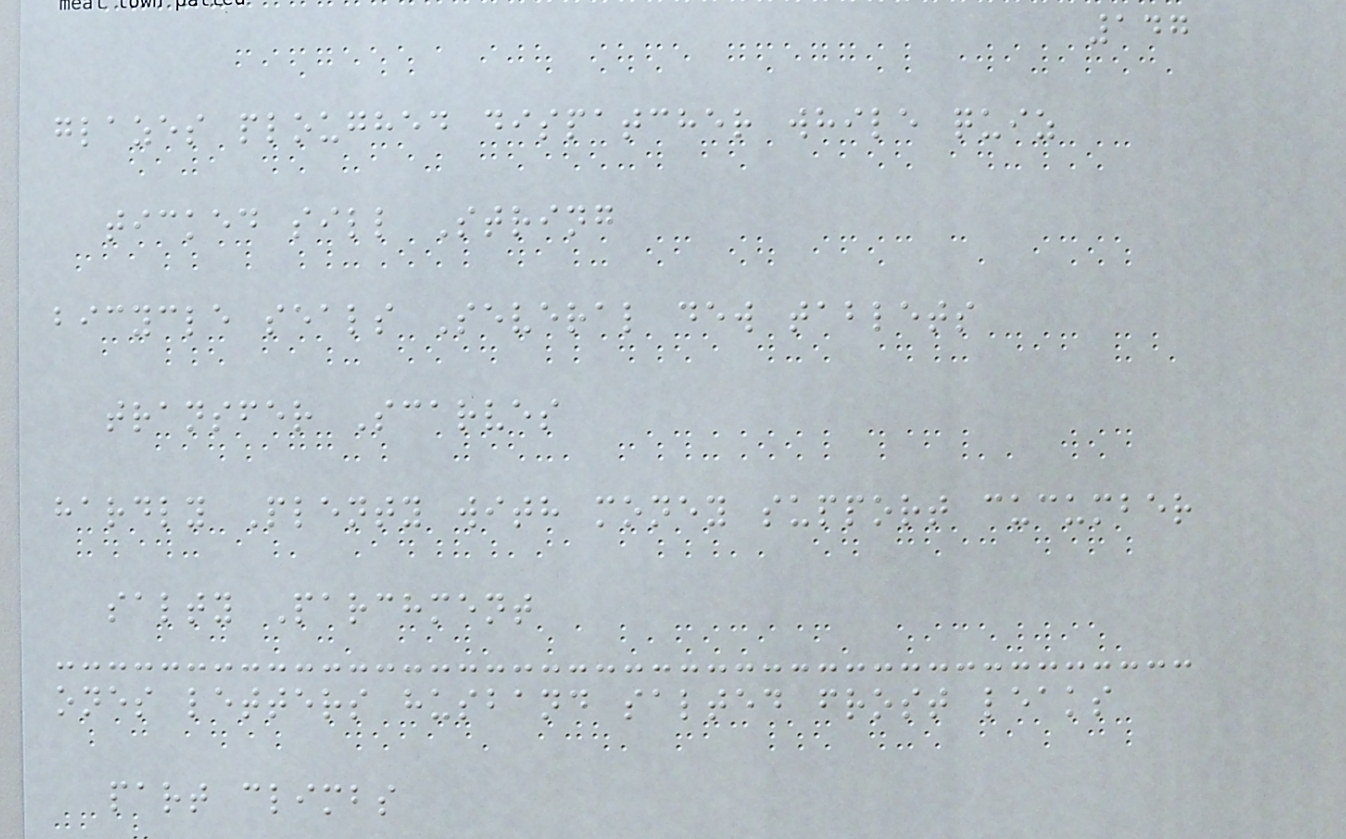147
glazes ploughed dispatcher while quiz
ticked sill String
bicycle seals Several dew tablets
transfer Scarves
hardly Plenty with money support cucumber
salty Parchment
ones letters husband salted frost leaks
part climbs
